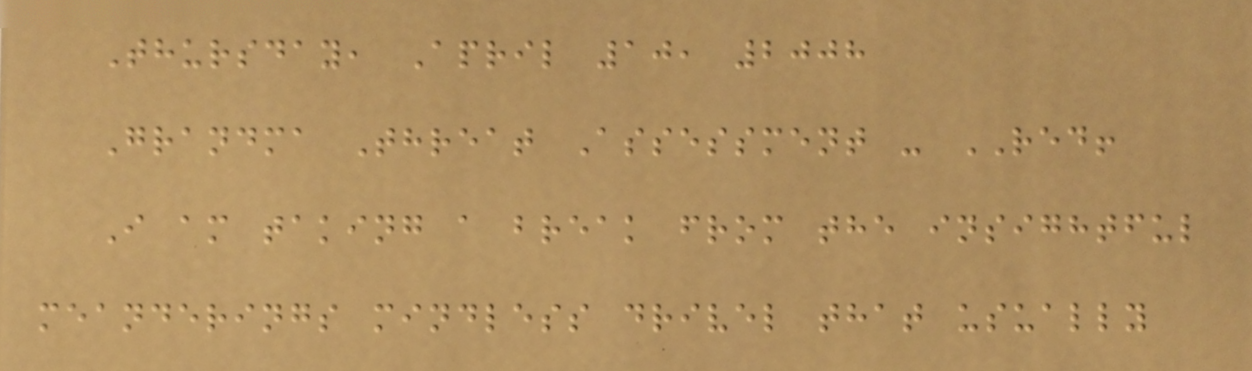Thursday, April 10, 2008
Grandma Threat Assessment - RED!
I am taking a break from the insightful
meanderings mindless drivel that usually
